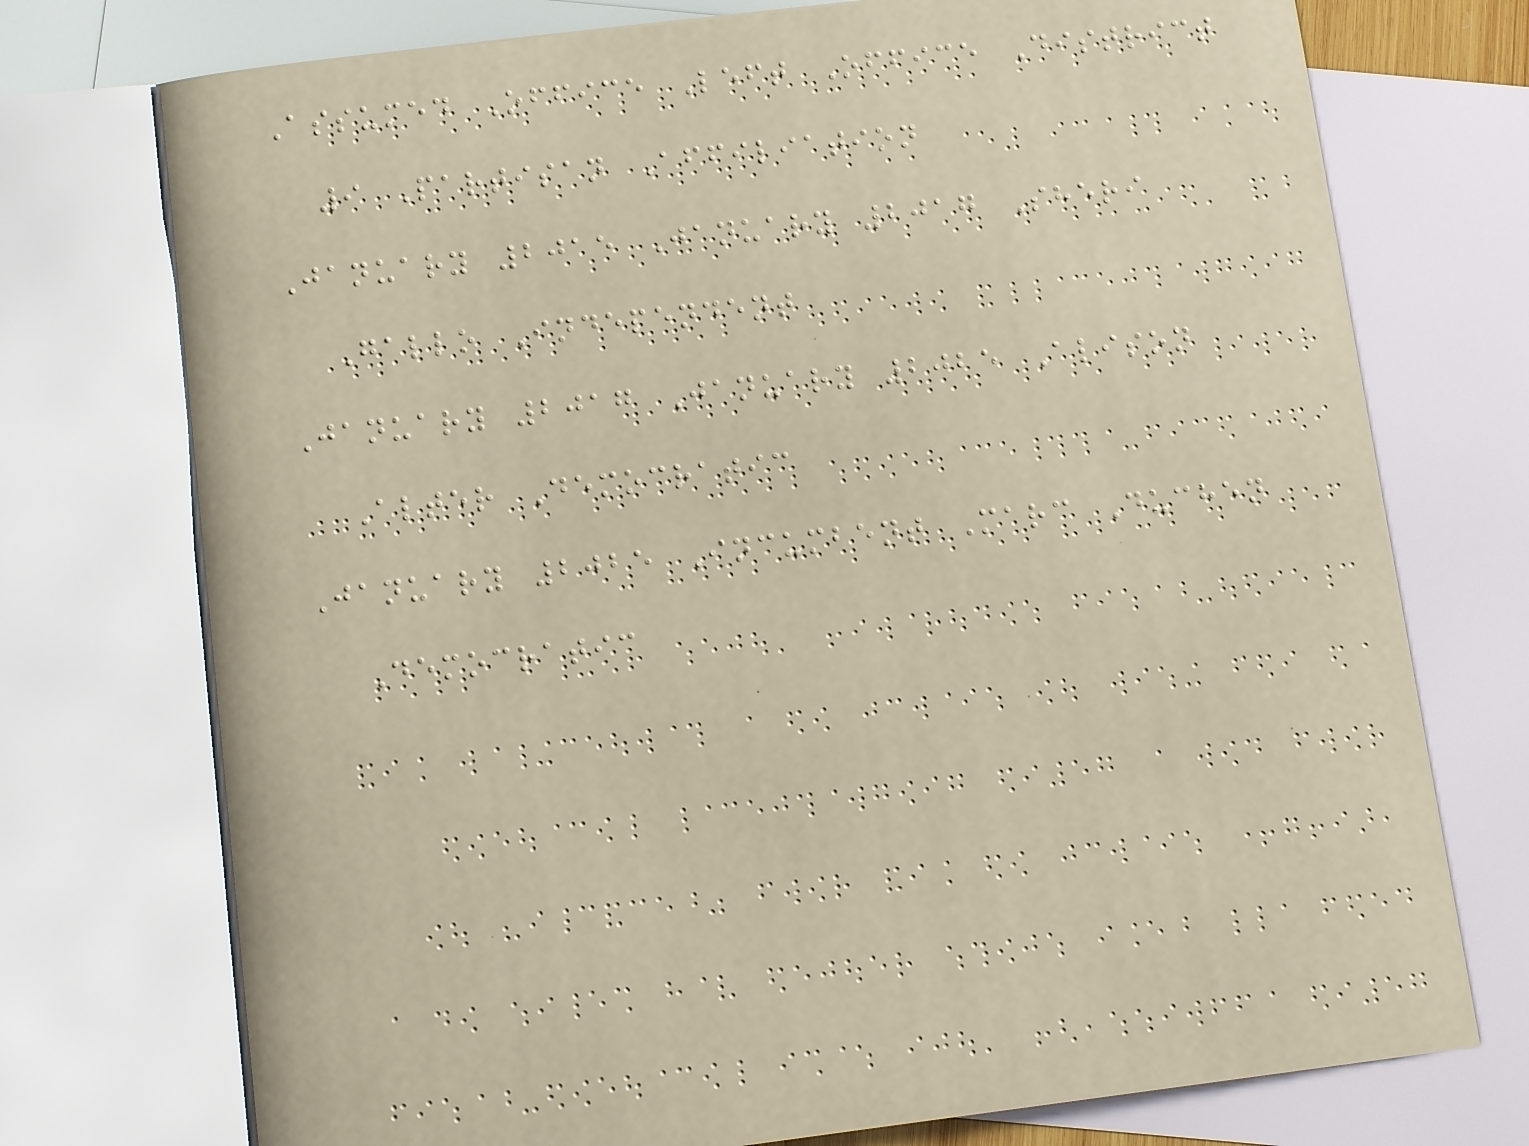Assumed Office Left Office District
9 Partisan Affiliation
January 2015 January 2017 Sheri
Gallo Independent
January 2017 January 2025 Alison
Alter Democratic
January 2025 Incumbent Marc Duchen
Democratic
